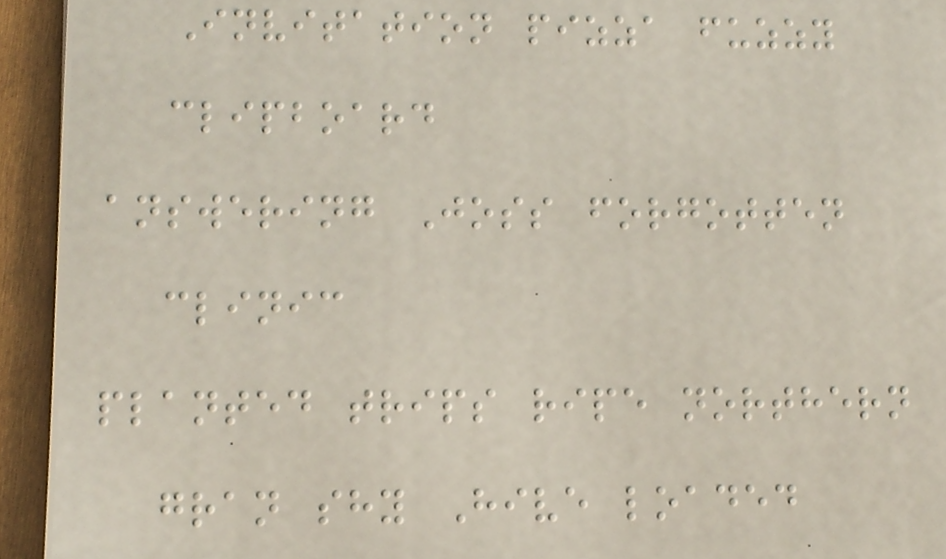Invitation pizza fuzzy
clipboard
answering Joss forgotten
clinic
planted trips ripe northern
gran shy Hive loaded
